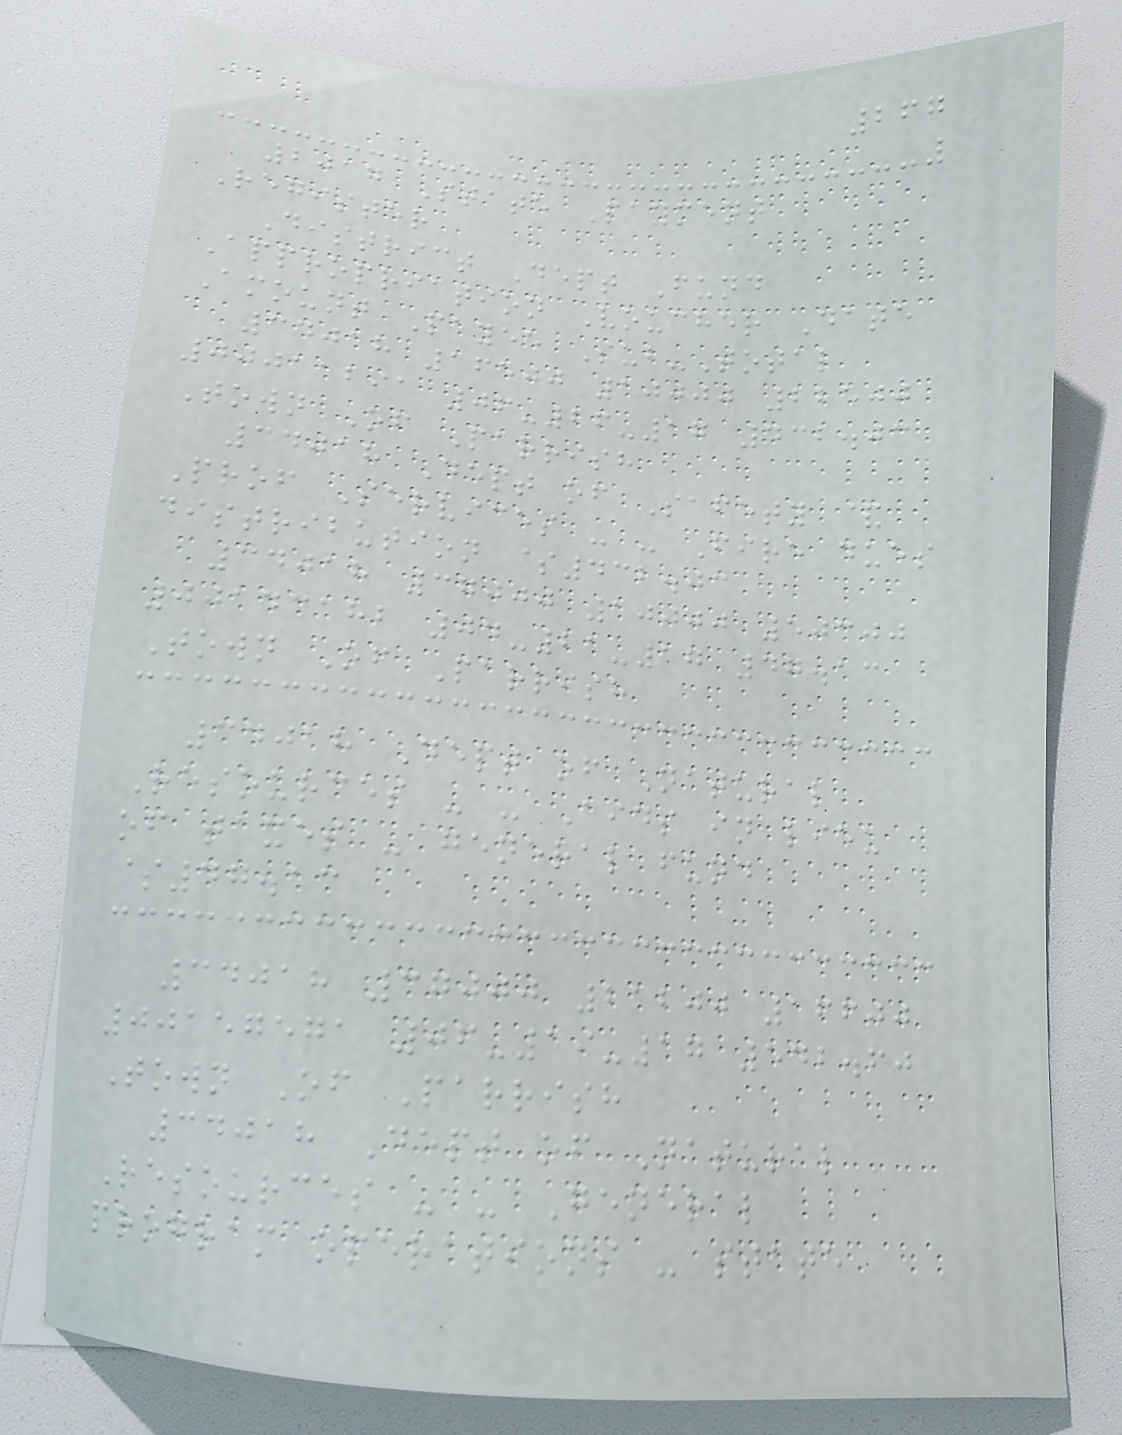267
2017 State Payment
Register
District Dept Fund
Appropriation Voucher Date
Amount Payee Sub-Total
34018 16500 10000 22500
00011291 06-26-17 432.03
Town Of Parrish
34018 Dept of Safety &
Prof Services - - Fire dues
distribution $432.03
34018 37000 10000 50300
00143182 04-21-17 47.13
Town Of Parrish
34018 Dept of Natural
Resources - - Aids in lieu
of taxes - general fund
$47.13
34018 37000 21200 16600
00157571 06-19-17 542.60
Town Of Parrish
34018 Dept of Natural
Resources - - General
program operations - state
